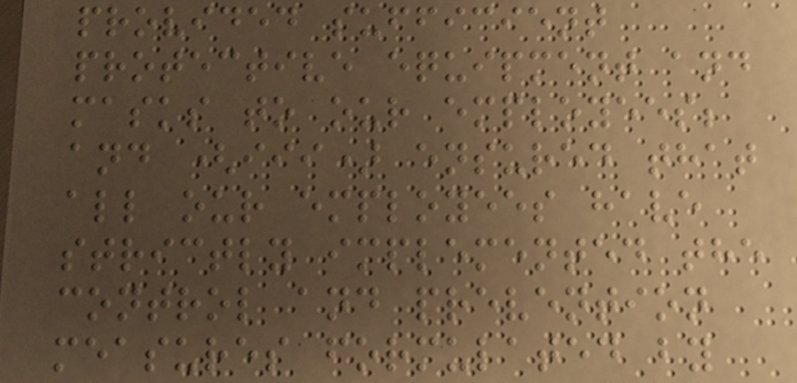provided sufficient
protective equipment and
masks to our employees;
and (iii) ensured that
all our employees have
strictly implemented the
control and prevention
measures formulated by
